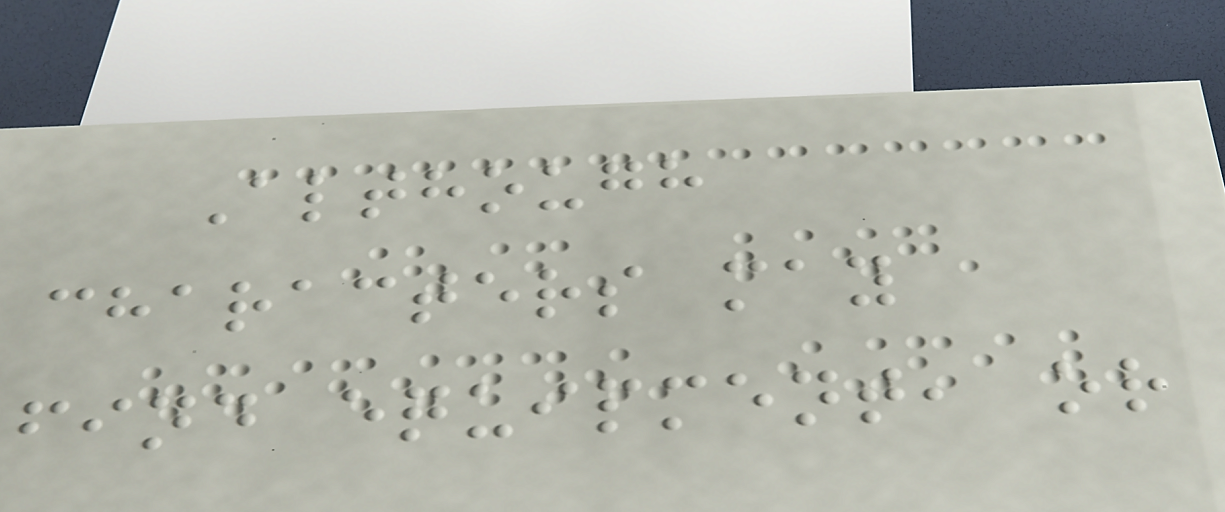Although
characters may
find equipment, or
